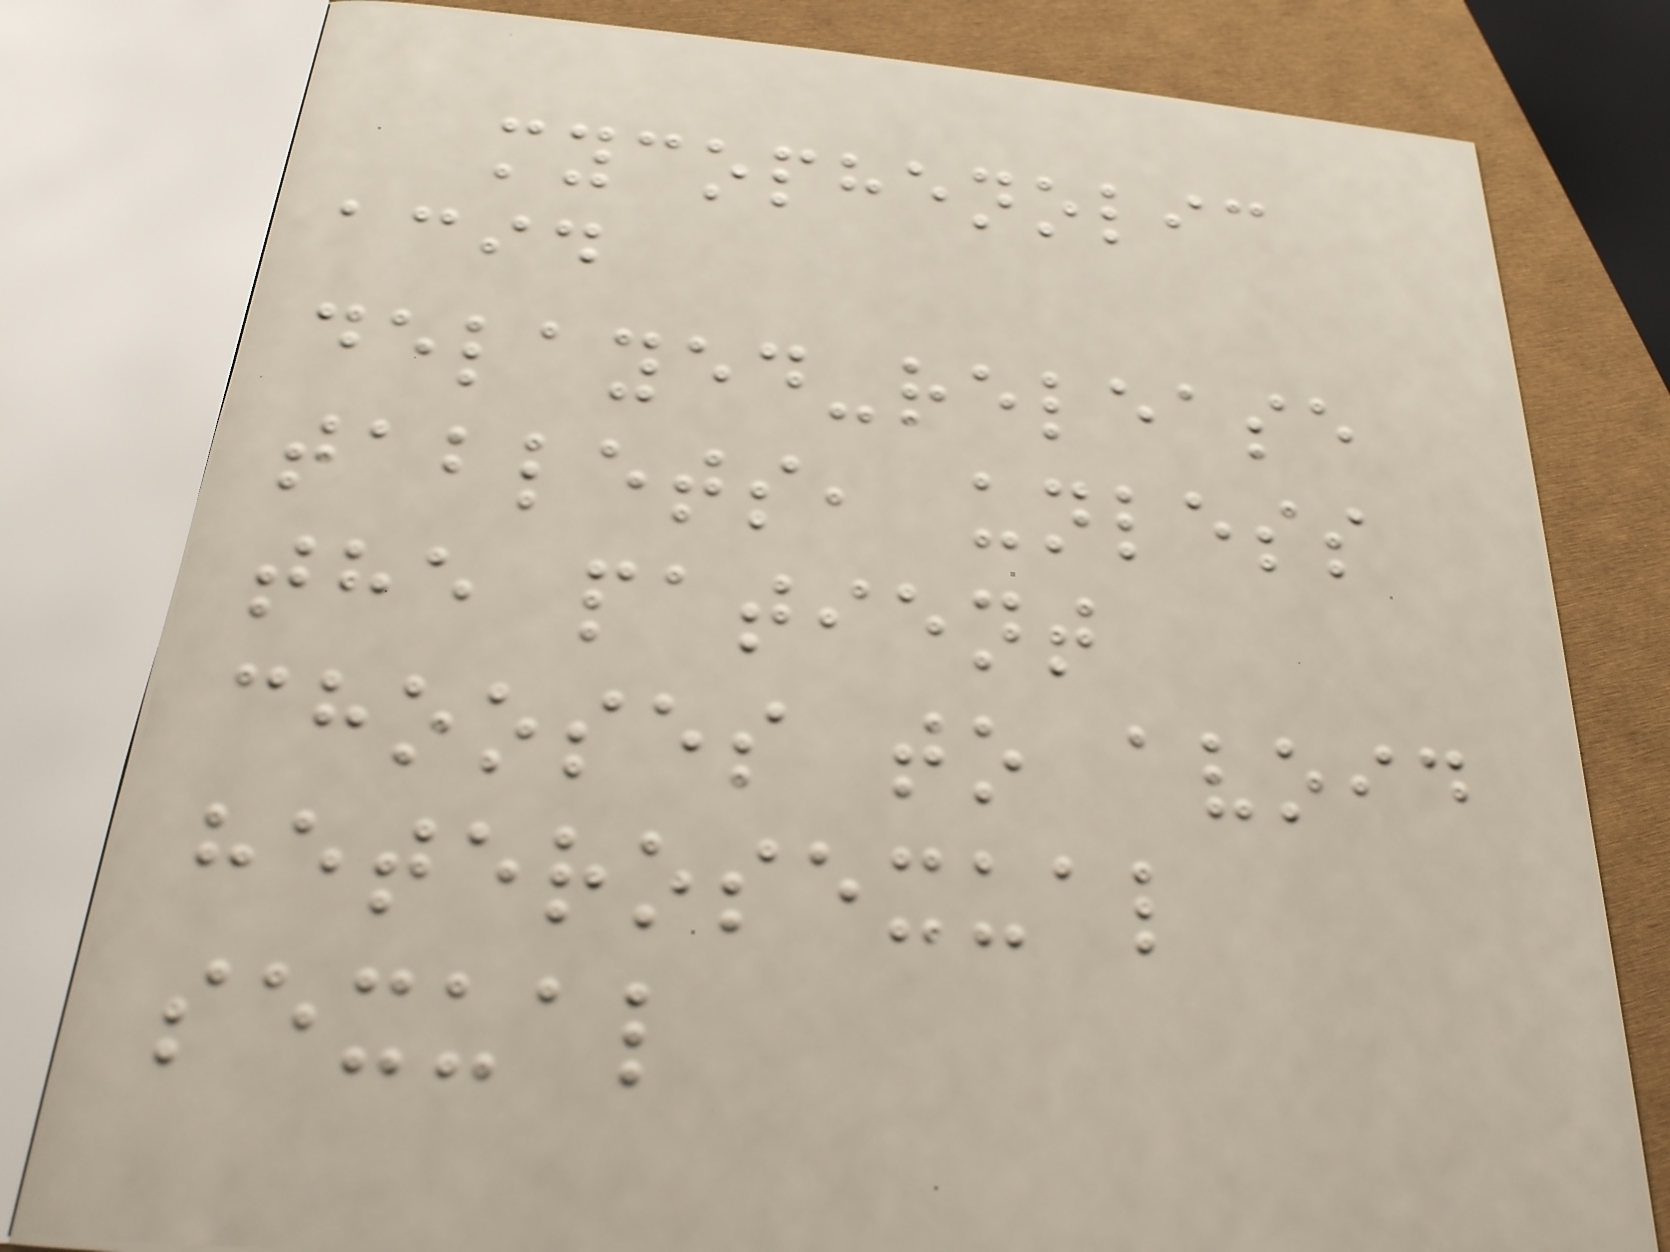mycophenolic
acid
delayed-release
tablets, unless
the patient
chooses to avoid
heterosexual
sexual
